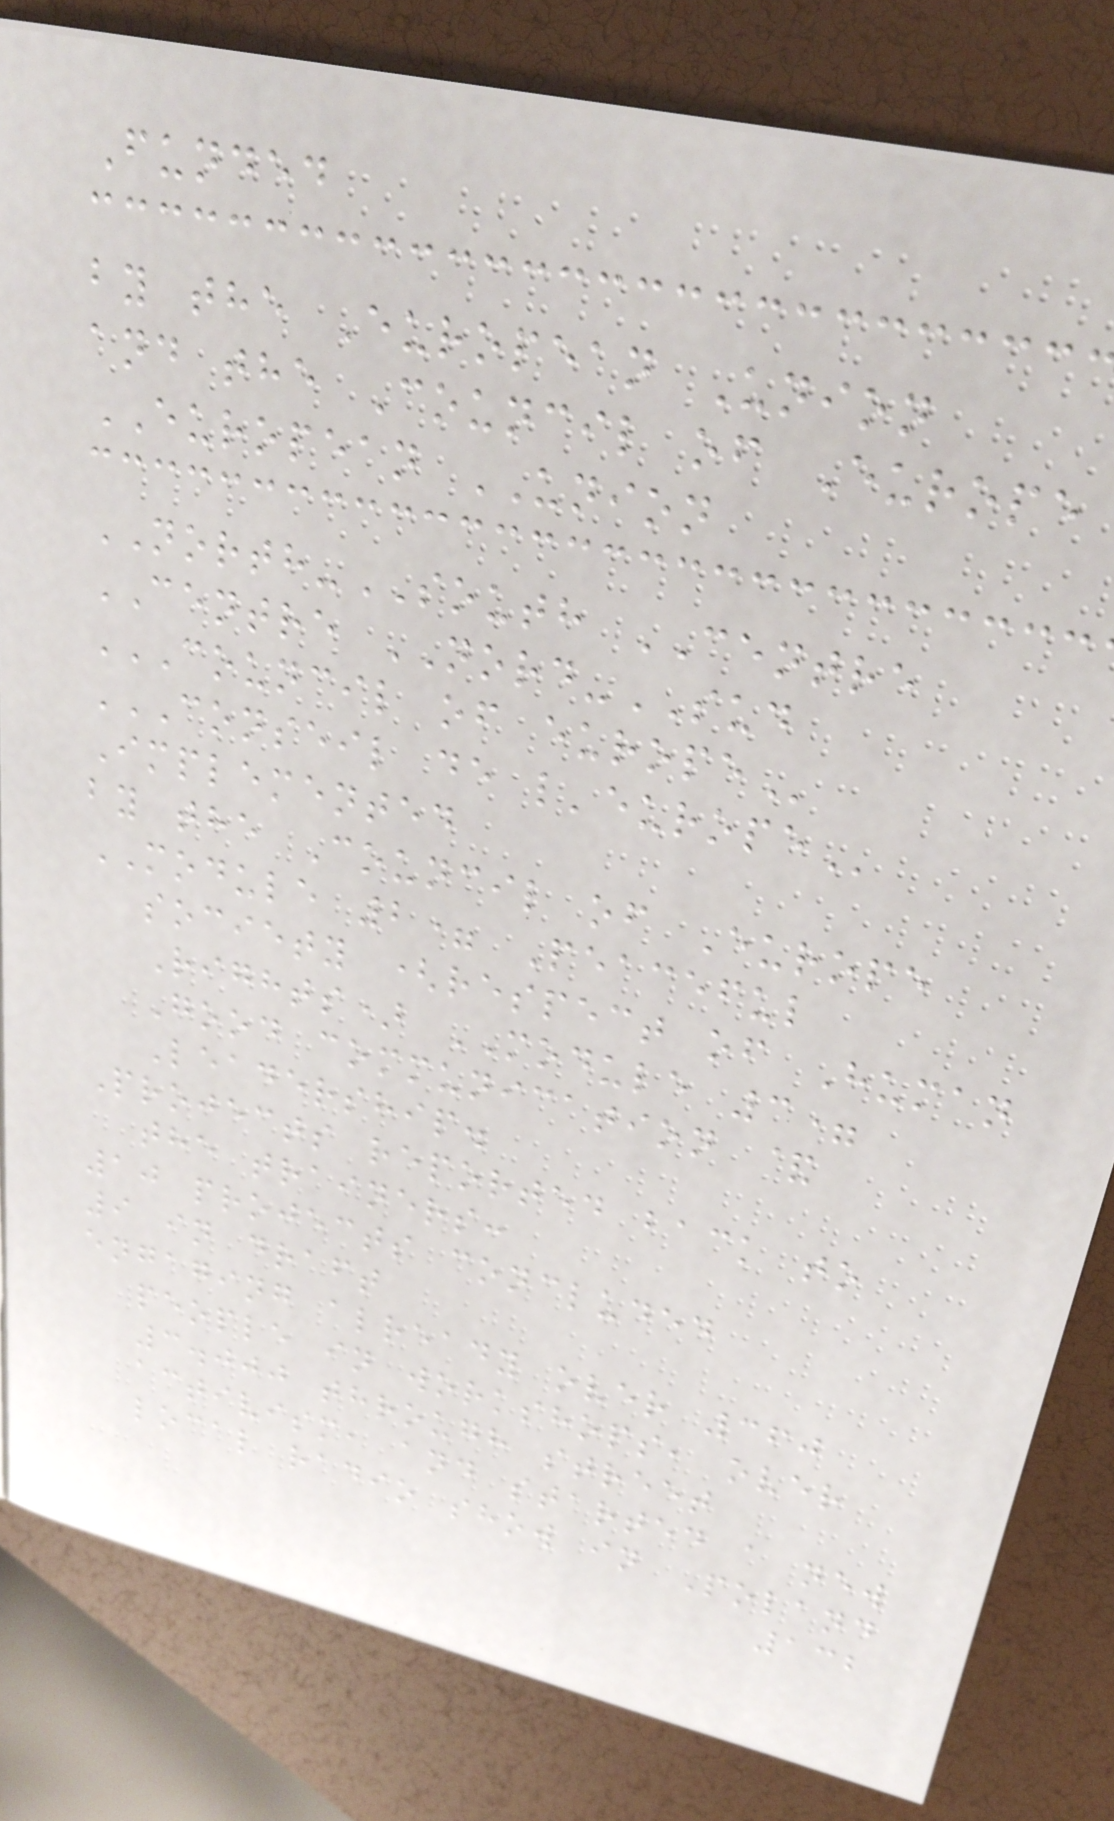Funded
by the European Union
and the Council of Europe
EUROPEAN UNION
NORTH-SOUTH CENTRE
CENTRE NORD-SUD
COUNCIL OF EUROPE
CONSEIL DE L'EUROPE
Implemented
by the Council of Europe
MODULE 2= Peaceful
society (respect of Human
Rights) MODULE 3=
Good communication &
Leadership.
Projects reported back to
the trainers:
10 projects concluded
9 in draft
engaging already over 360
people in workshops, over
3.000 through street
activism, and started a new
local radio show in Poland
132
